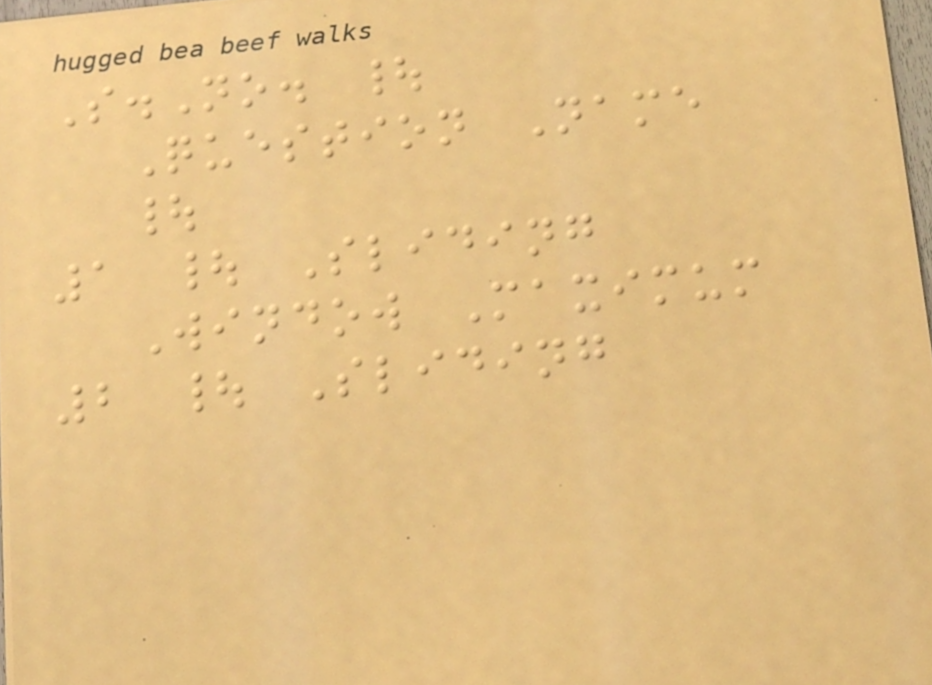S.No. |
Question Name
|
1 | Sliding
Window Maximum
2 | Sliding
